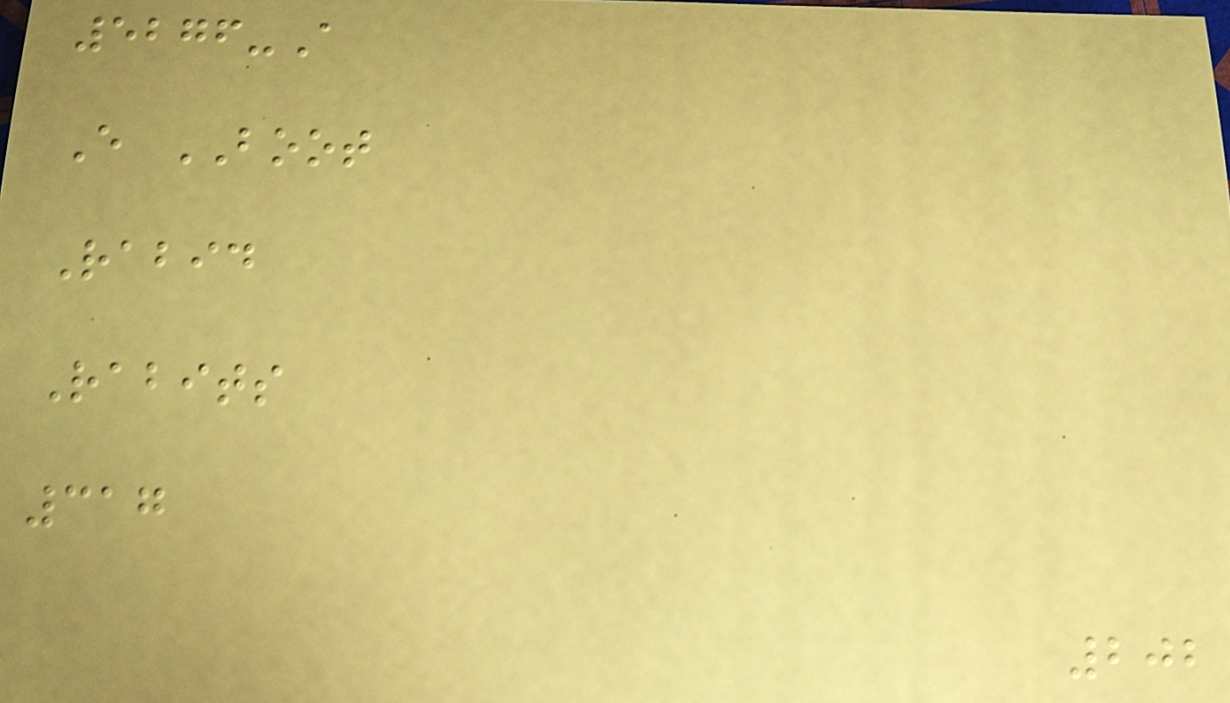5276-A
E BOOT
Rabid
Rabits
317
202
